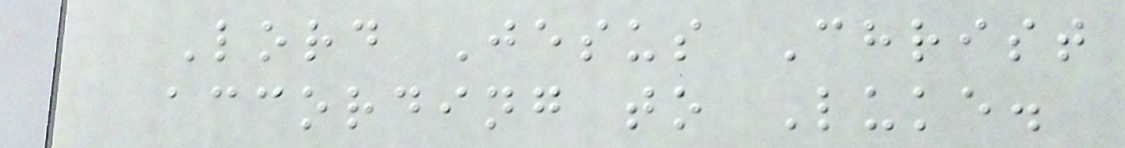Lord Jesus Christ
according to Luke.
